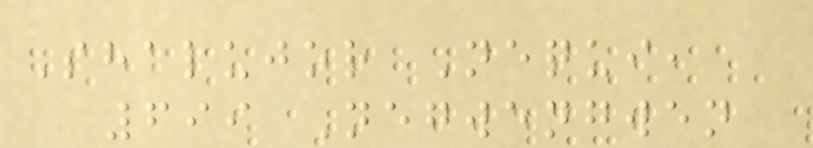Shalujor Nequi,
699 Negwengwen
